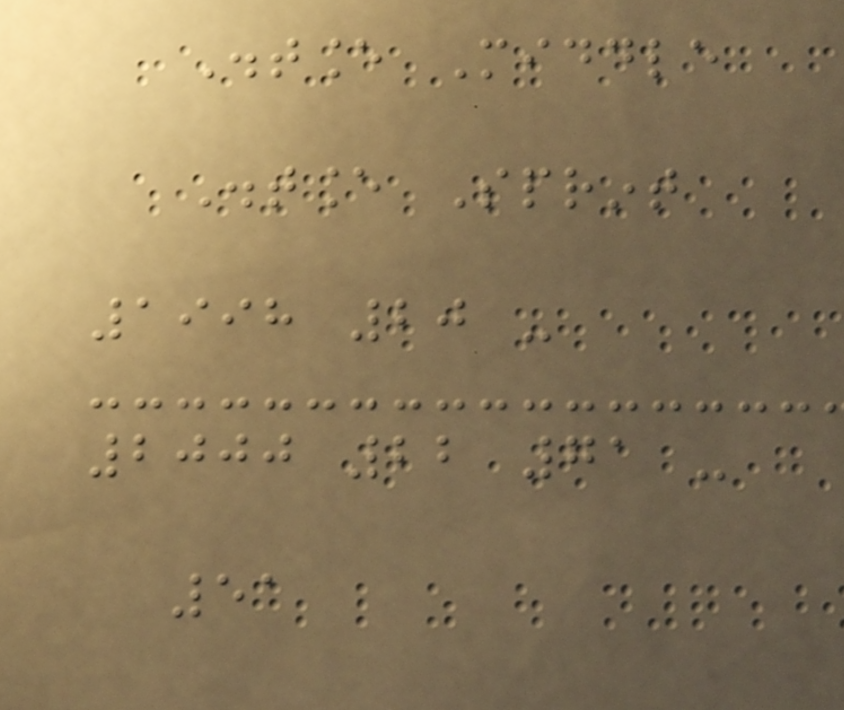Distance Middle
Distance Sprint
1998 20 -
2000 22 71 -
51
